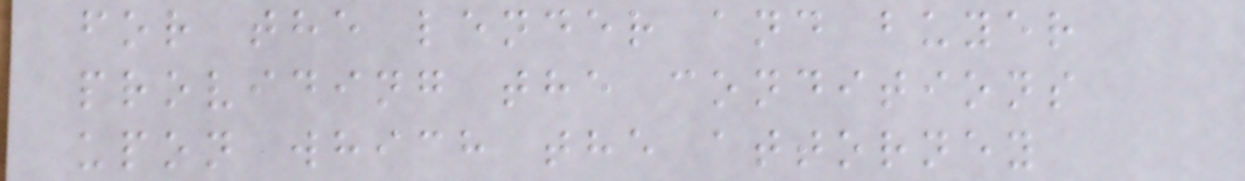for the lender and buyer
providing the conditions
upon which the attorney
